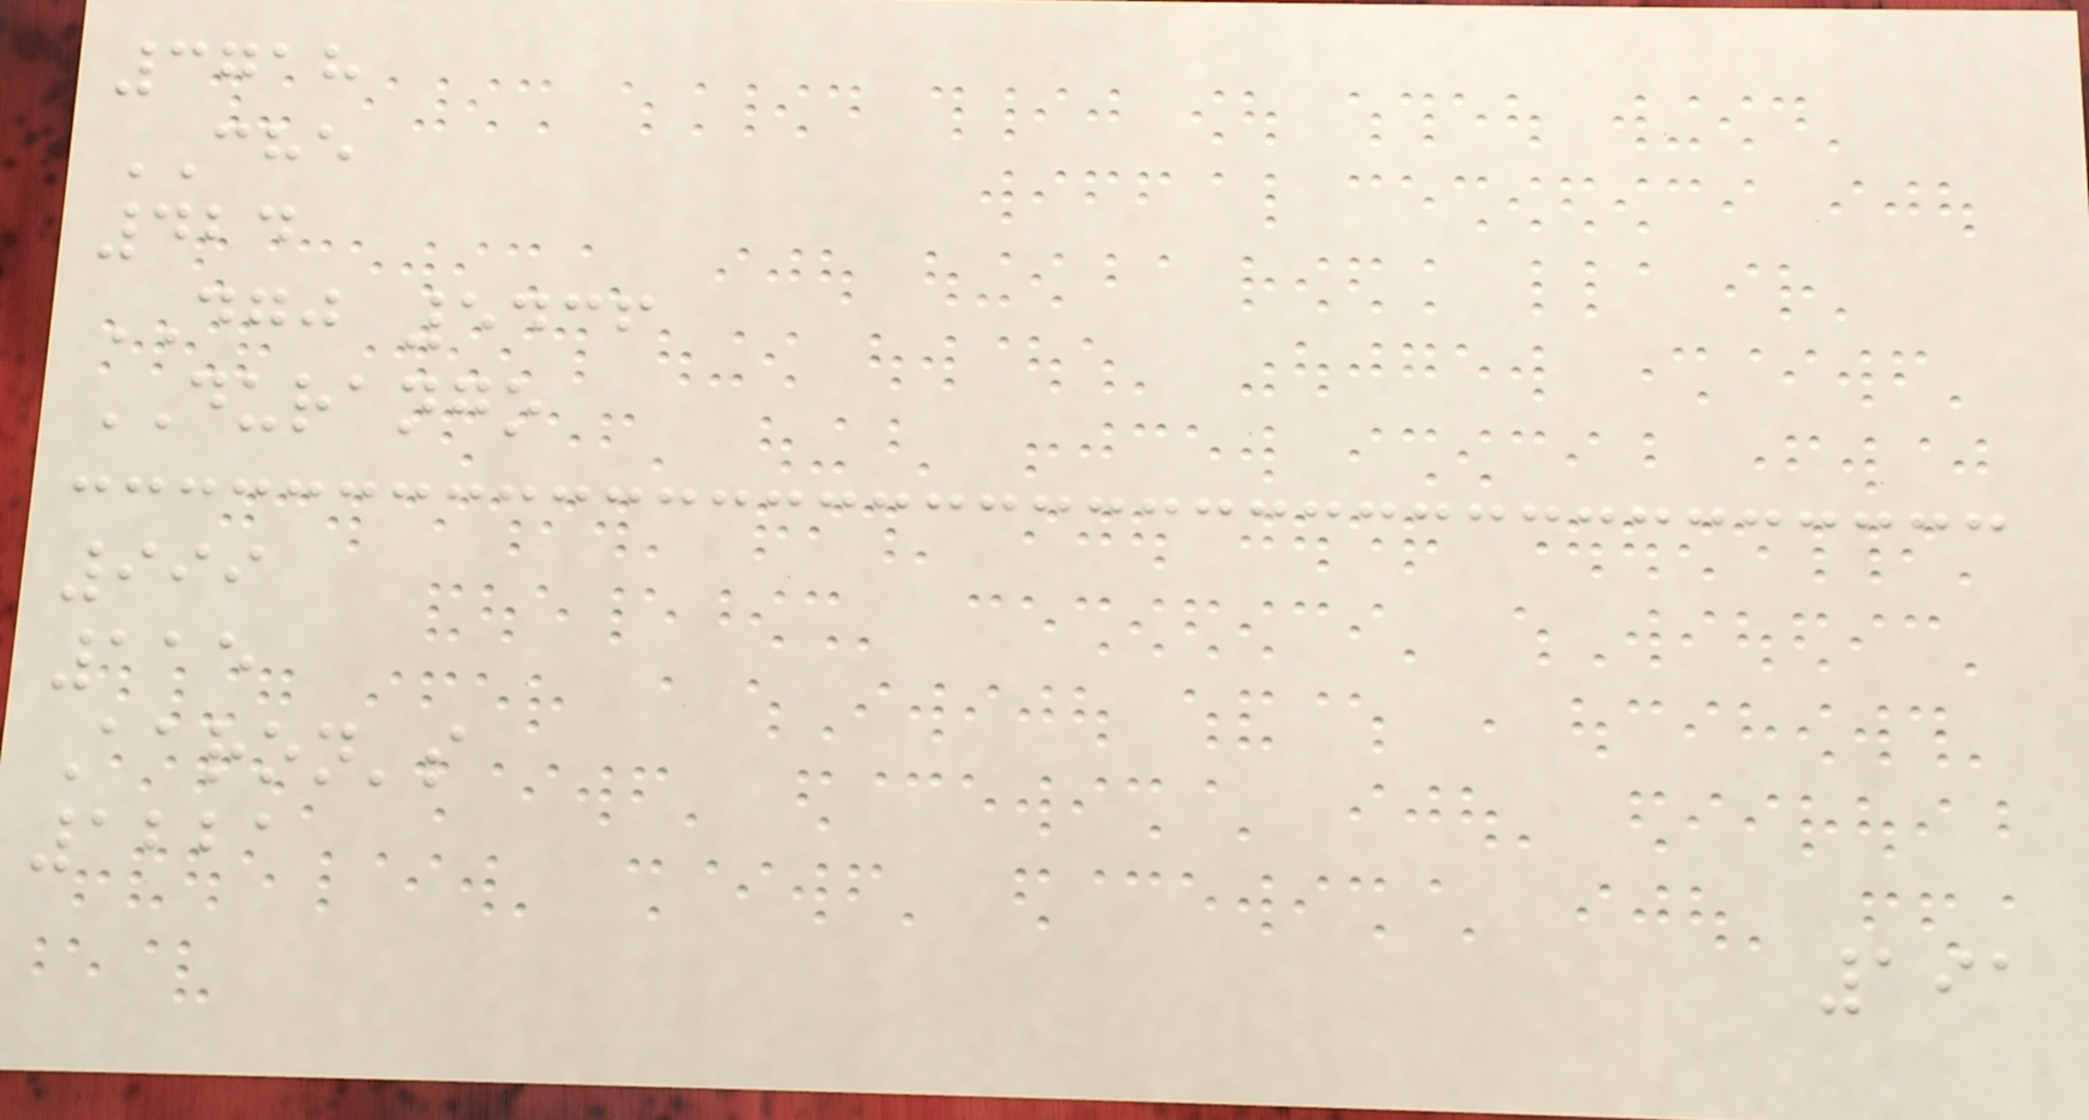3718
CHE
424
DGJ 5436
DURANGO
999
115
Aaron's
1221
191
